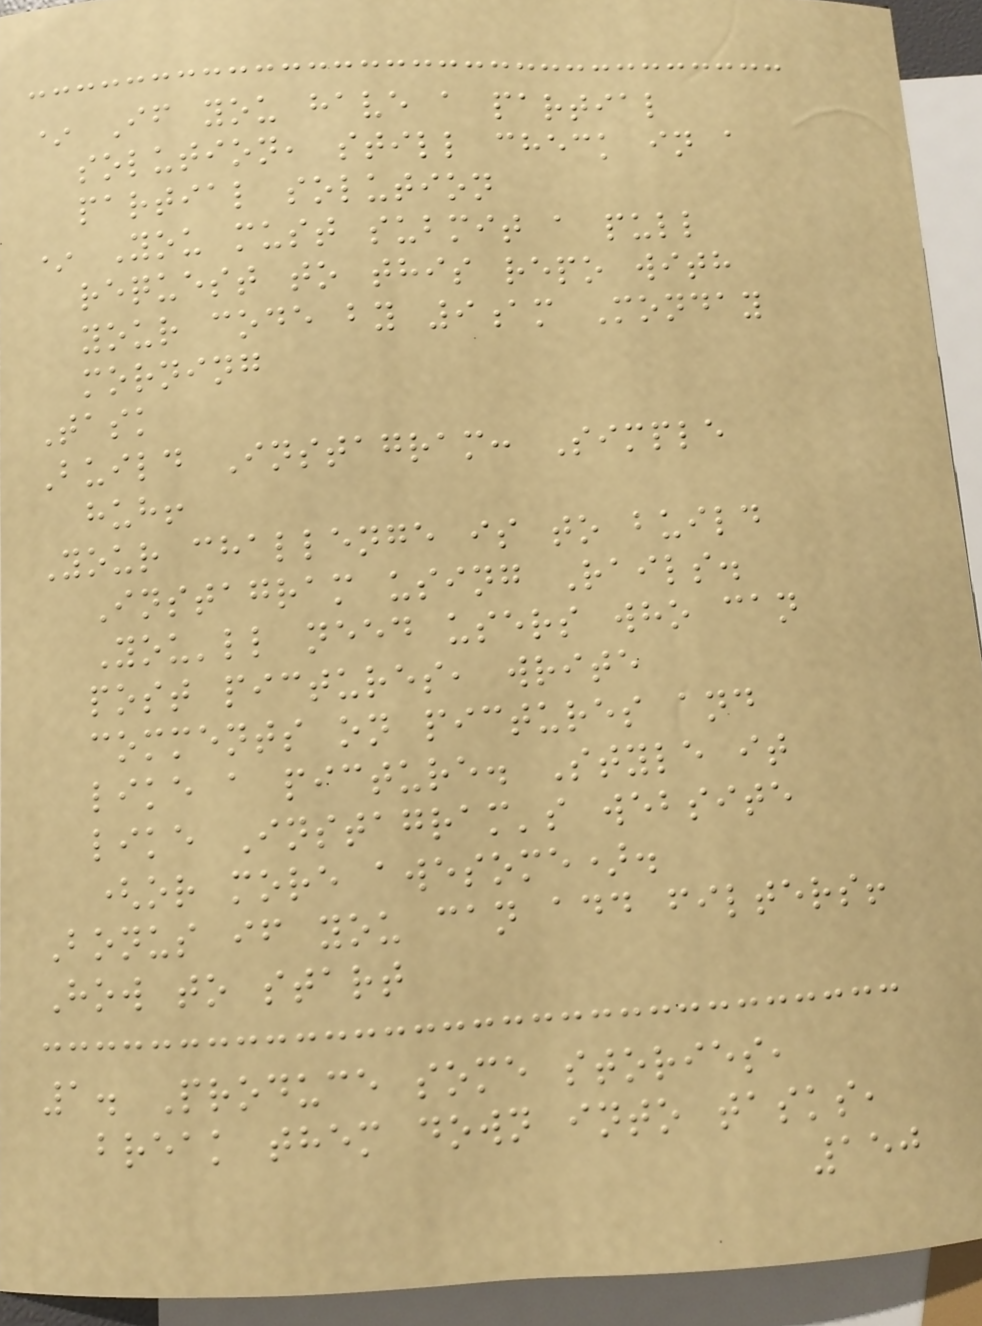* If you have a partial
solution, still check in a
partial solution
* You must submit a pull
request to this repo with
your code by 9am Monday
morning
Task
Build Instagram: Simple
huh!
Your challenge is to build
Instagram using Rails.
You'll need users who can
post pictures, write
comments on pictures and
like a picture. Style it
like Instagram's website
(or more awesome).
Bonus if you can add filters!
How to start
1. Produce some stories,
break them down into tasks,
150
